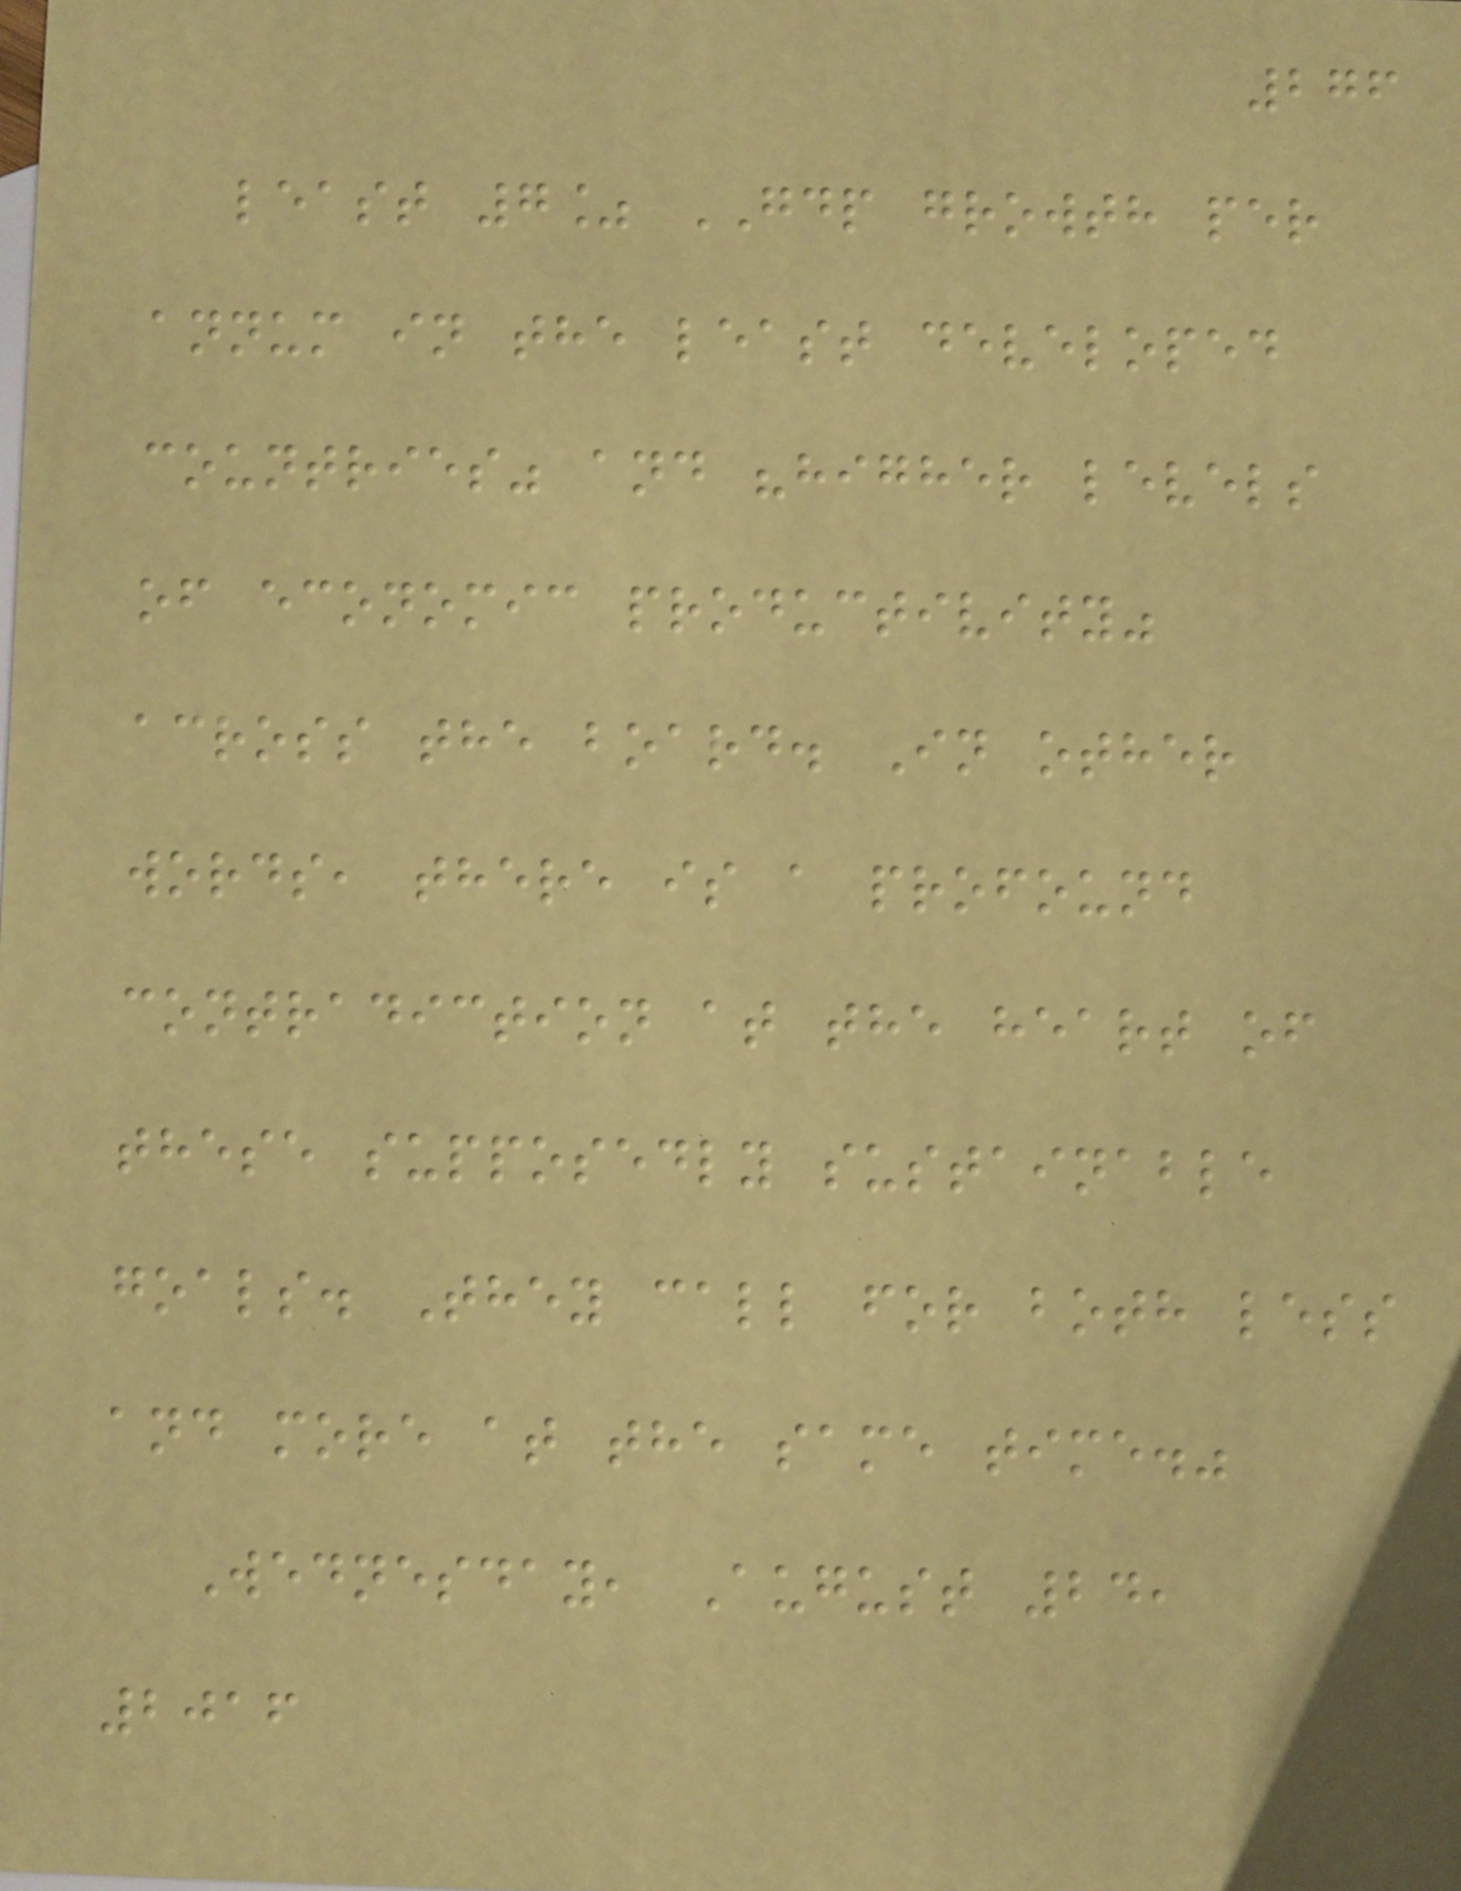276
least 7% GDP growth per
annum in the least developed
countries" and "higher levels
of economic productivity"
across the board. In other
words, there is a profound
contradiction at the heart of
these supposedly sustainable
goals. They call for both less
and more at the same time."
Wednesday, August 24,
2016
